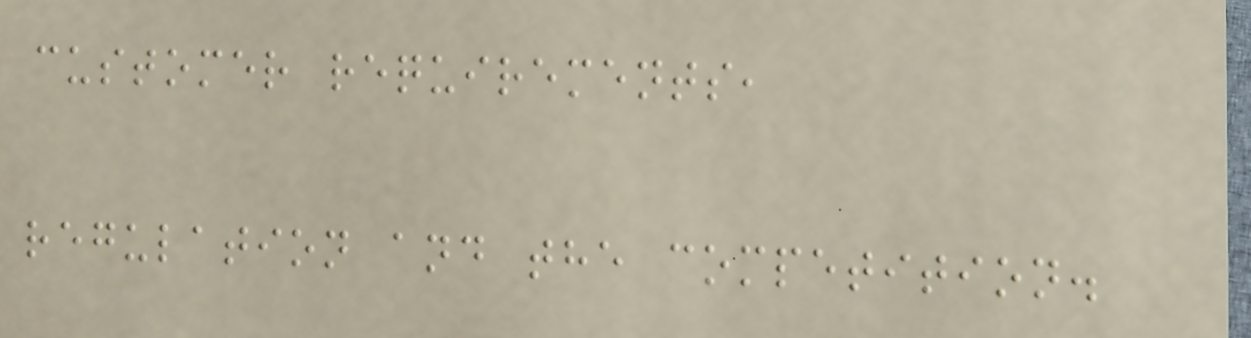customer requirements,
regulation and the competition.
